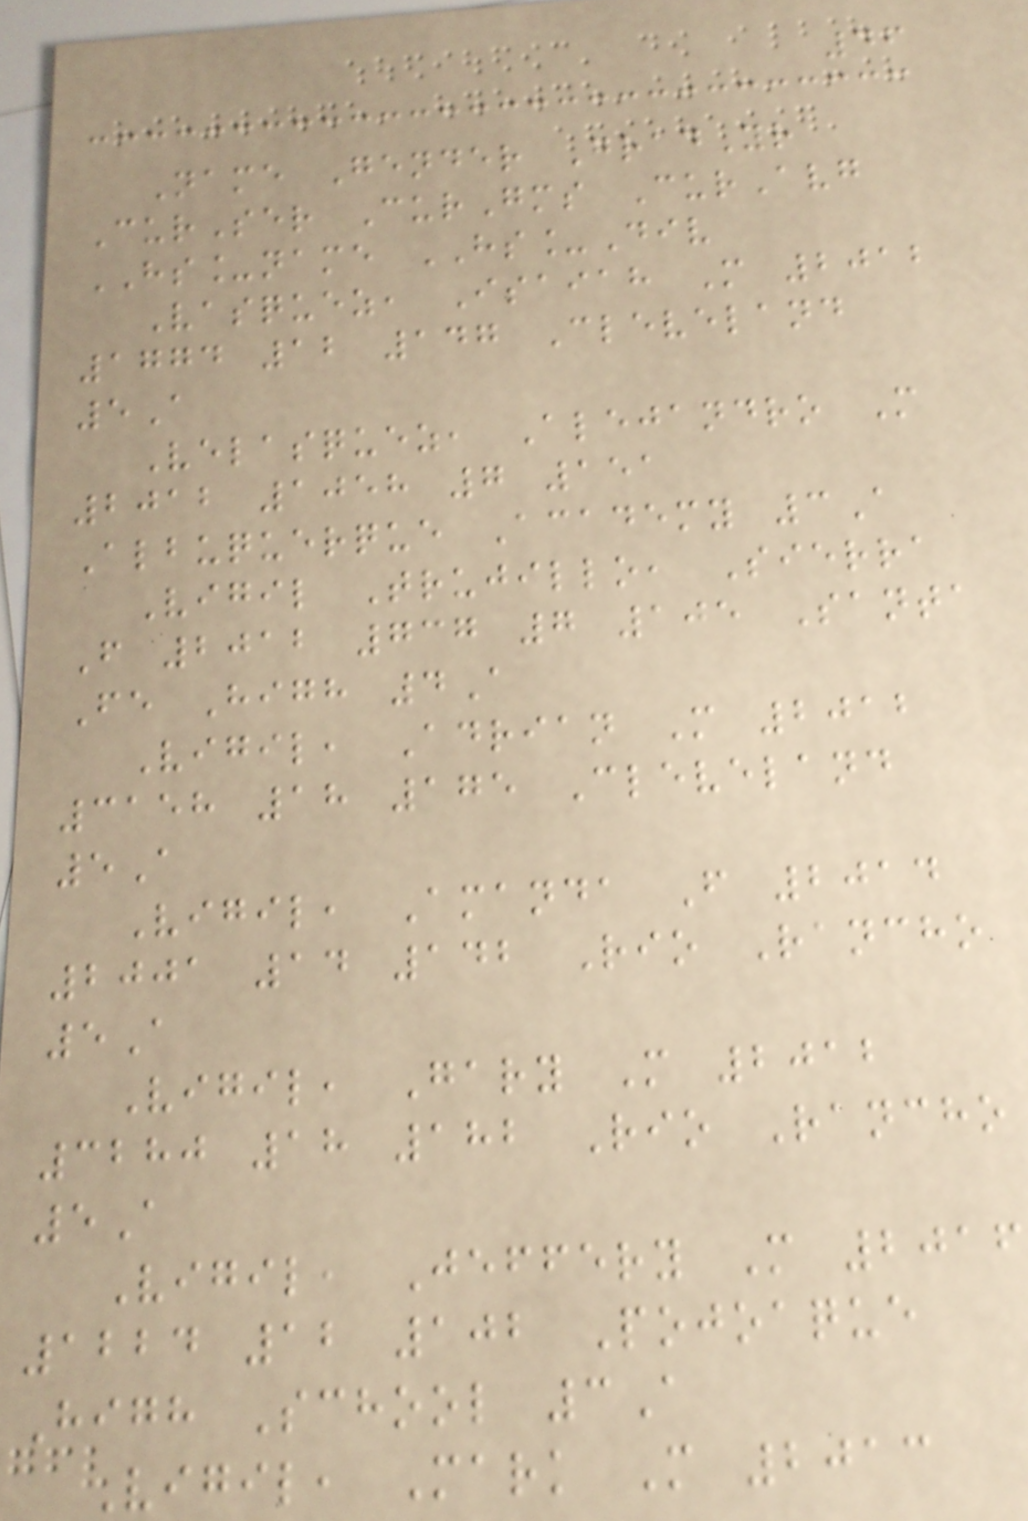46
Name Gender GradYr
CurSer CurGms CurAvg
HS_name HS_Div
Vasquez, Isaiah M 2012
1774 12 147 Cleveland
5A
Velasquez, Alejandro M
2012 1058 7 151
Albuquerque Academy 3A
Vigil Trujillo, Sierra
F 2012 737 7 105 Santa
Fe High 4A
Vigil, Adrian M 2012
3158 18 175 Cleveland
5A
Vigil, Amanda F 2014
2001 14 142 Rio Rancho
5A
Vigil, Gary M 2012
3280 18 182 Rio Rancho
5A
Vigil, Jeffery M 2016
1224 12 102 Pojoaque
High School 3A
Vigil, Mark M 2013
